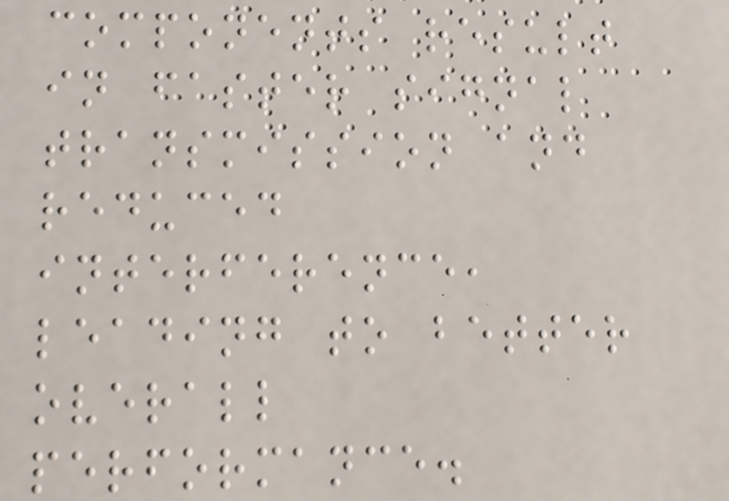components result
in faster signal
transmission and
reduced
interference,
leading to better
overall
performance.
